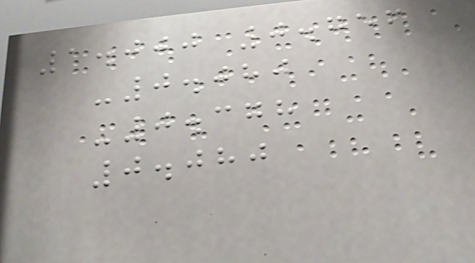1.000 0.756
-0.080
-0.378
0.080
